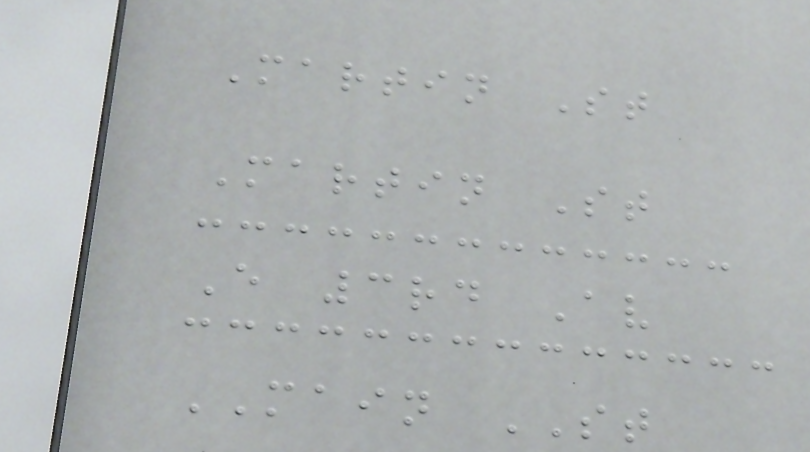Martin St
Martin St
E 3rd Av
MAIN ST
